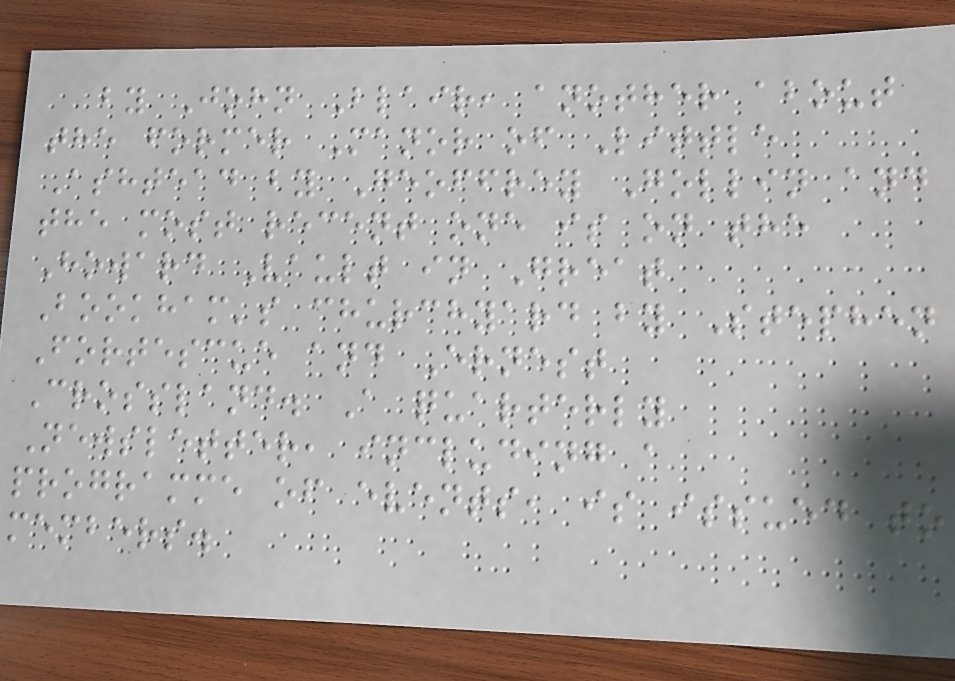by John Blair, another about
the former Manor of Little
Ashtead by Geoffrey Gollin and
the most recent one is on the
Howard Vault in Great
Bookham's churchyard by Stephen
Fortescue and Ernest
Crossland. A quarterly
Newsletter, including a
programme of events, is issued to
members.
